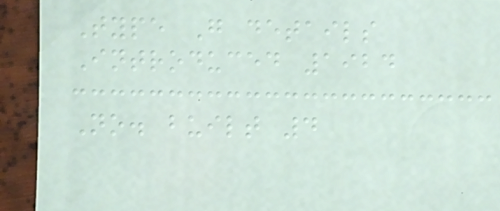Type G details
Introduced 1924
No. built 4
